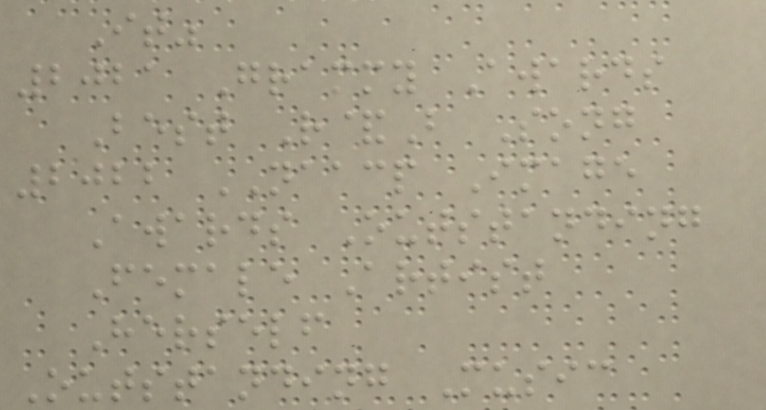It"
2021 Grammy Awards
Best R&B Song
2022 NAACP Image
Awards Outstanding
Female Artist
Herself
Outstanding Music
